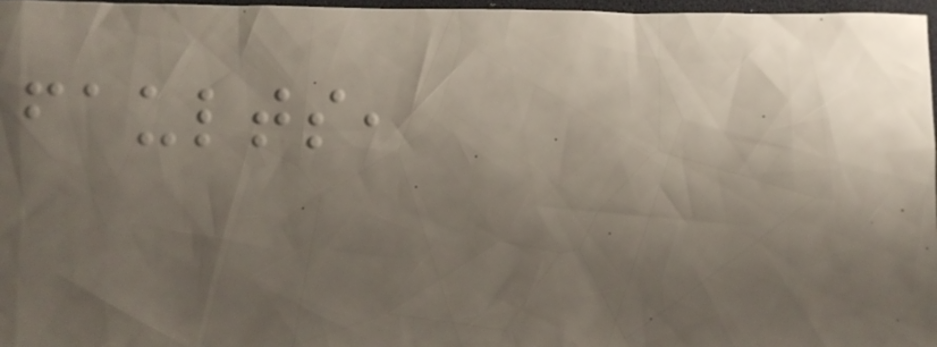faults,
